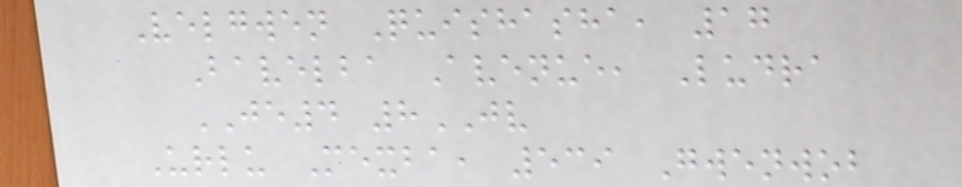Velgwen Quishasha, 17
Bavelba Avenue, Ludra
JE4 8JV
Urlu Mexba, 539 Gwenwob
